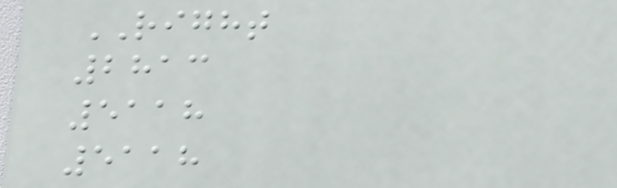RIGHT
2813
5118
5118
